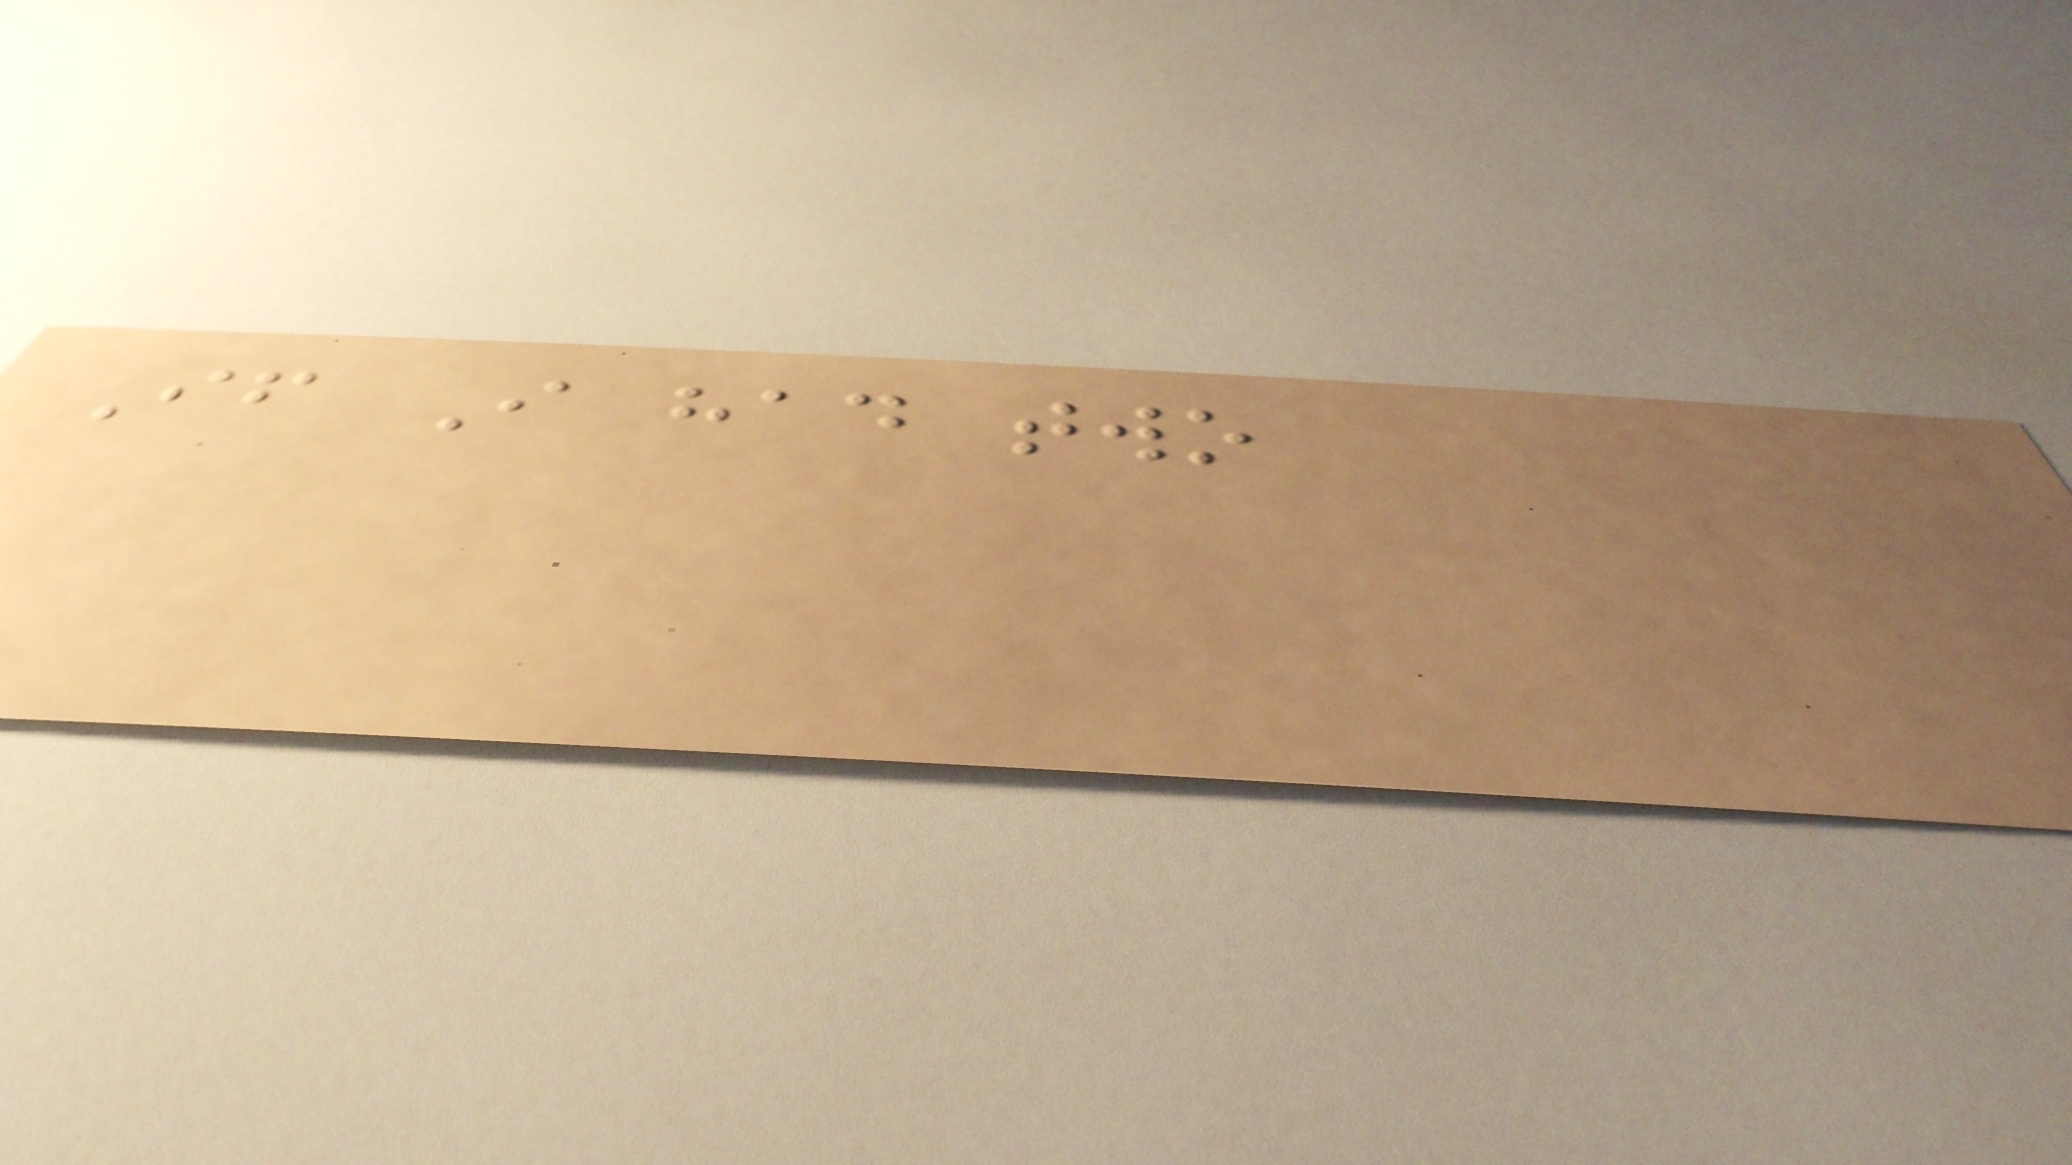If I had two
